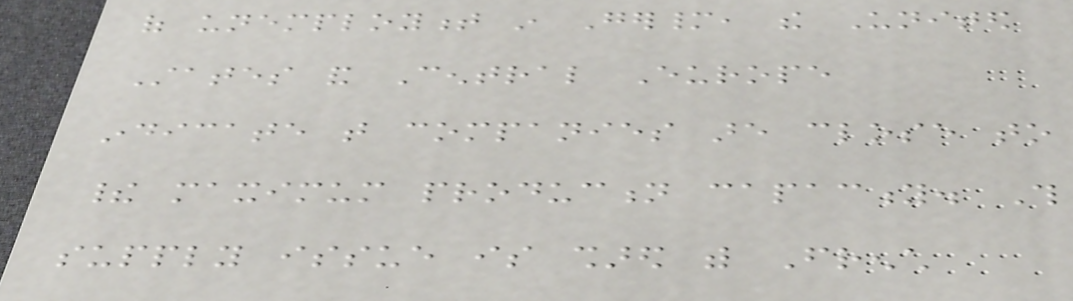of unemployment in Germany, the United
States and Central Europe
indicate that companies are close to
their maximum production capacity. This
supply issue is shared with French
